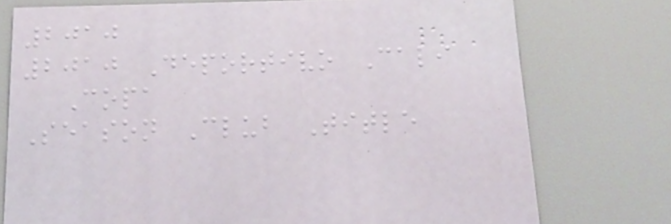2010
2010 Deportivo Cali
Copa
Season Club Title
